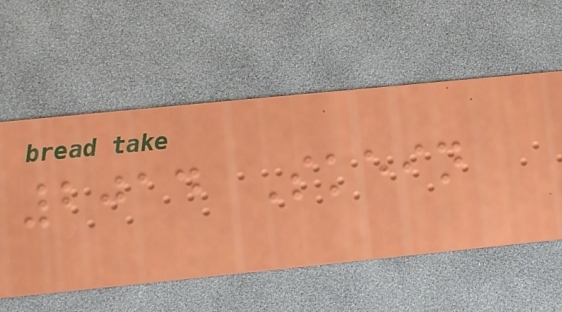2014 Skein
